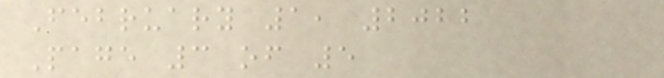February 1, 2022
Page 3 of 5
